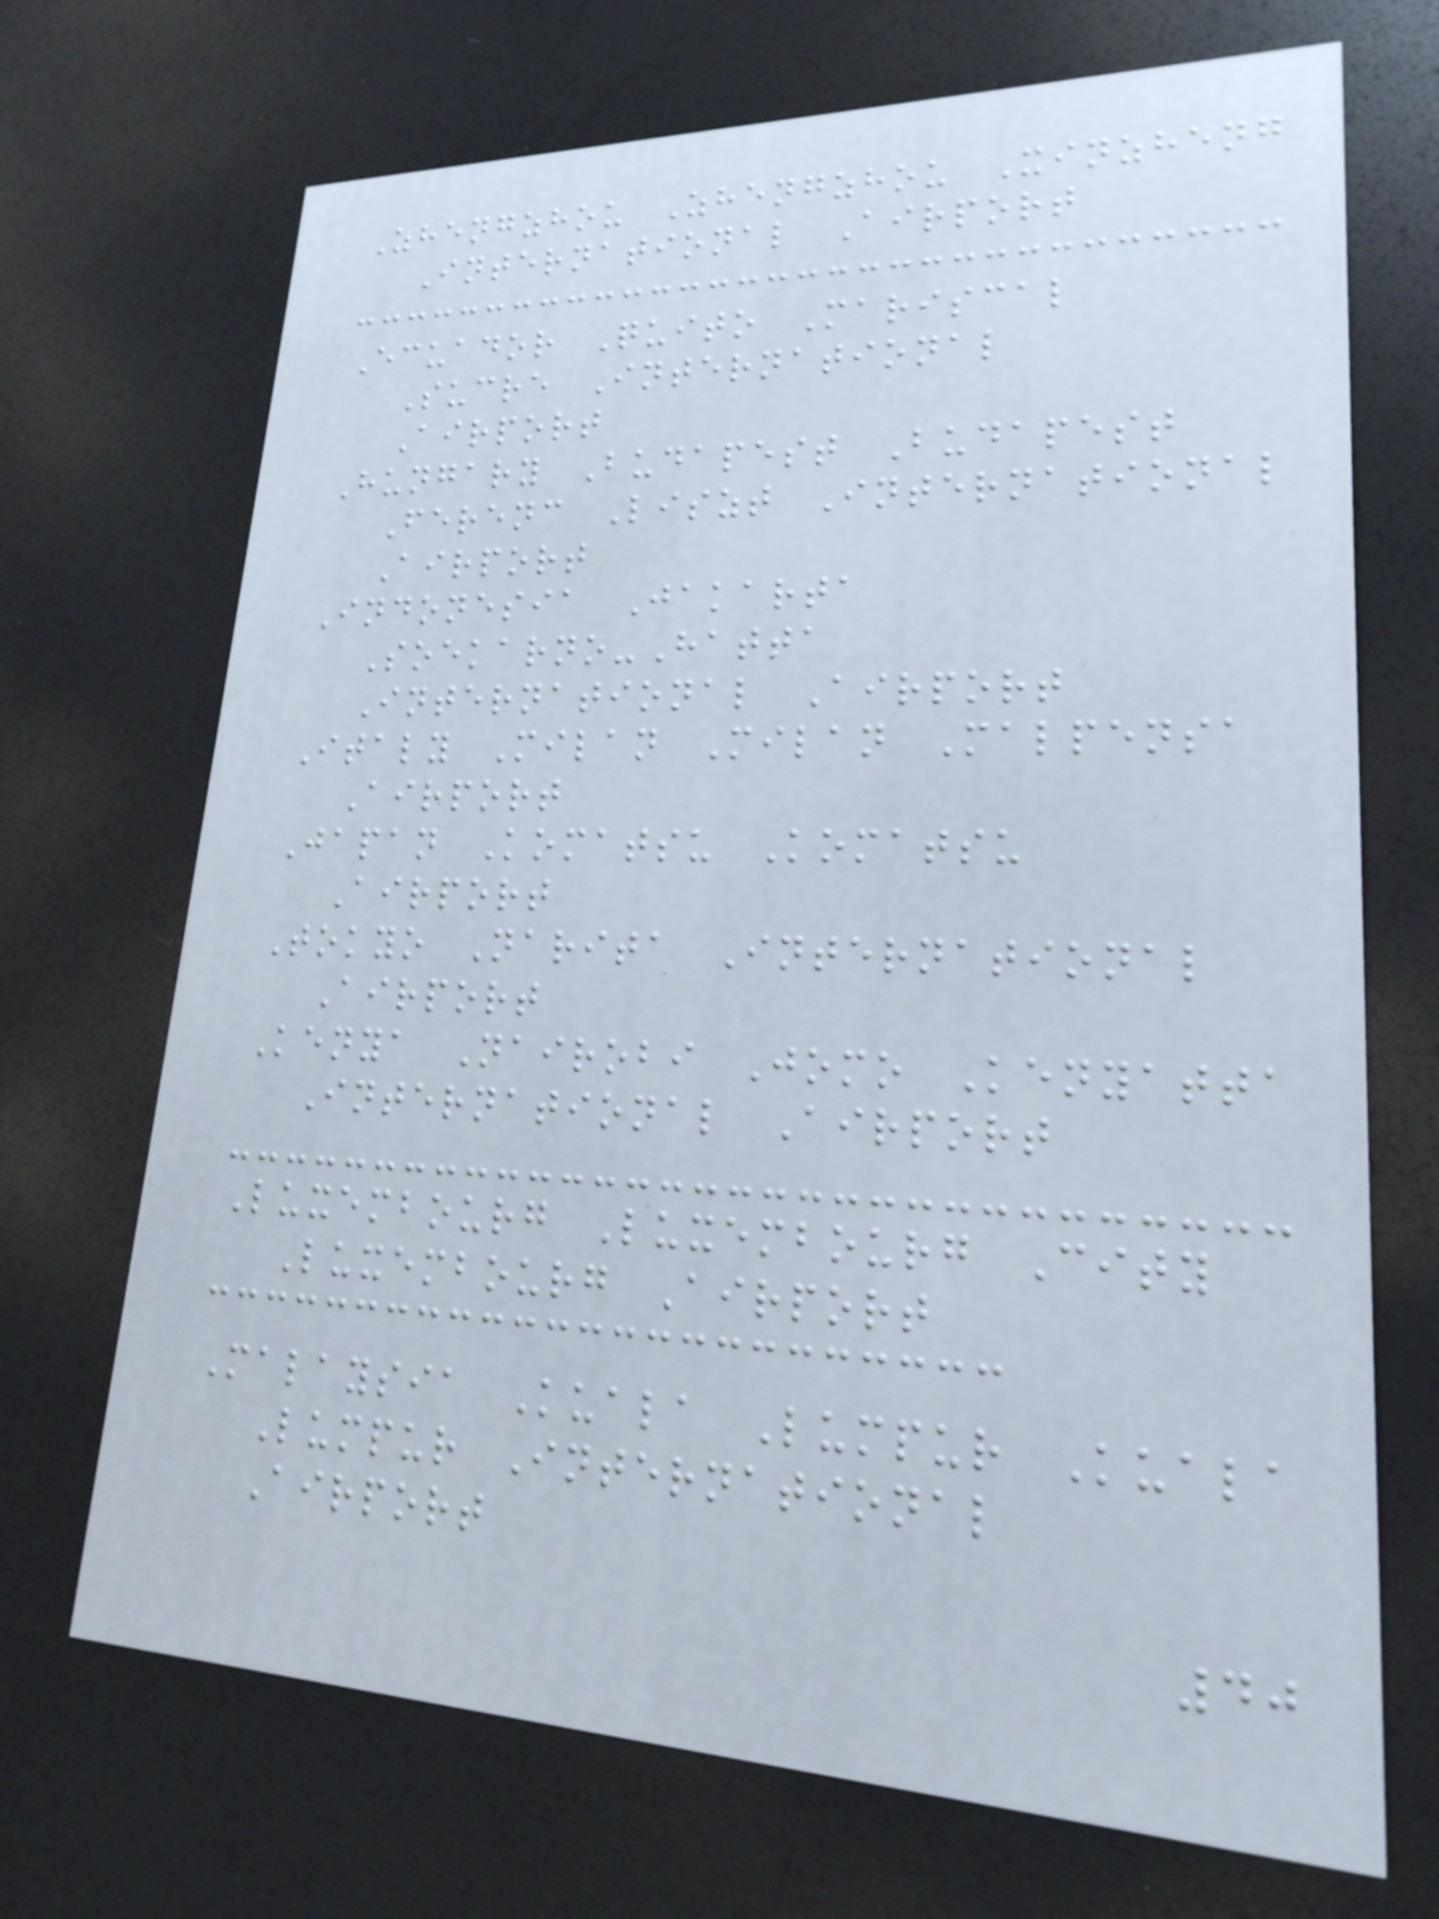Zhengzhou Zhengzhou Xinzheng
International Airport
Ecuador Quito Mariscal
Sucre International
Airport
Hungary Budapest Budapest
Ferenc Liszt International
Airport
Indonesia Jakarta
Soekarno-Hatta
International Airport
Italy Milan Milan Malpensa
Airport
Japan Komatsu Komatsu
Airport
Tokyo Narita International
Airport
Kenya Nairobi Jomo Kenyatta
International Airport
Luxembourg Luxembourg City
Luxembourg Airport
Malaysia Kuala Lumpur Kuala
Lumpur International
Airport
40
